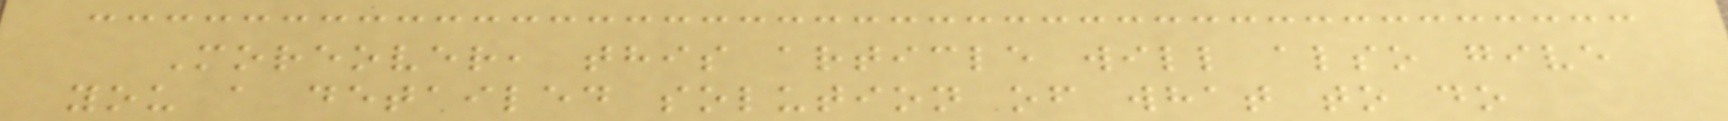Moreover, this article will also give
you a detailed solution of what to do
